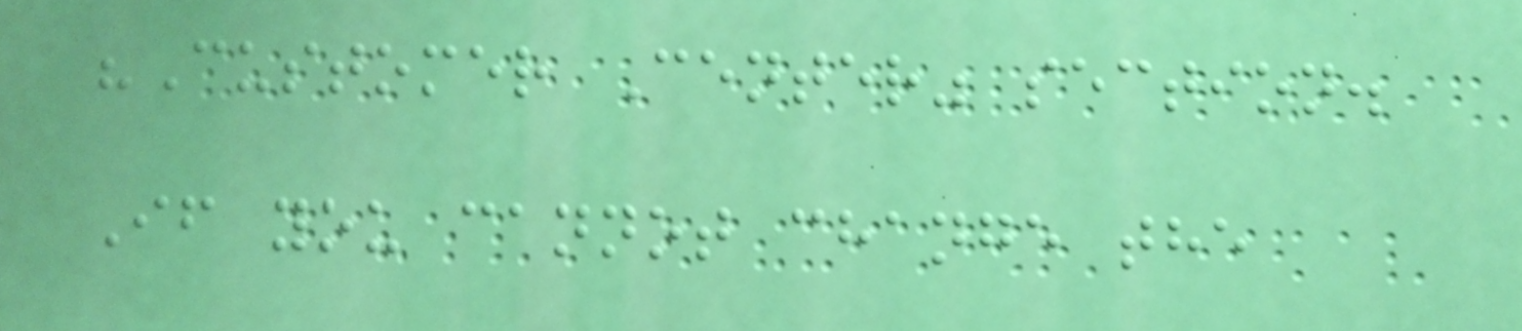"Customer Center" section.
If you cannot change the
